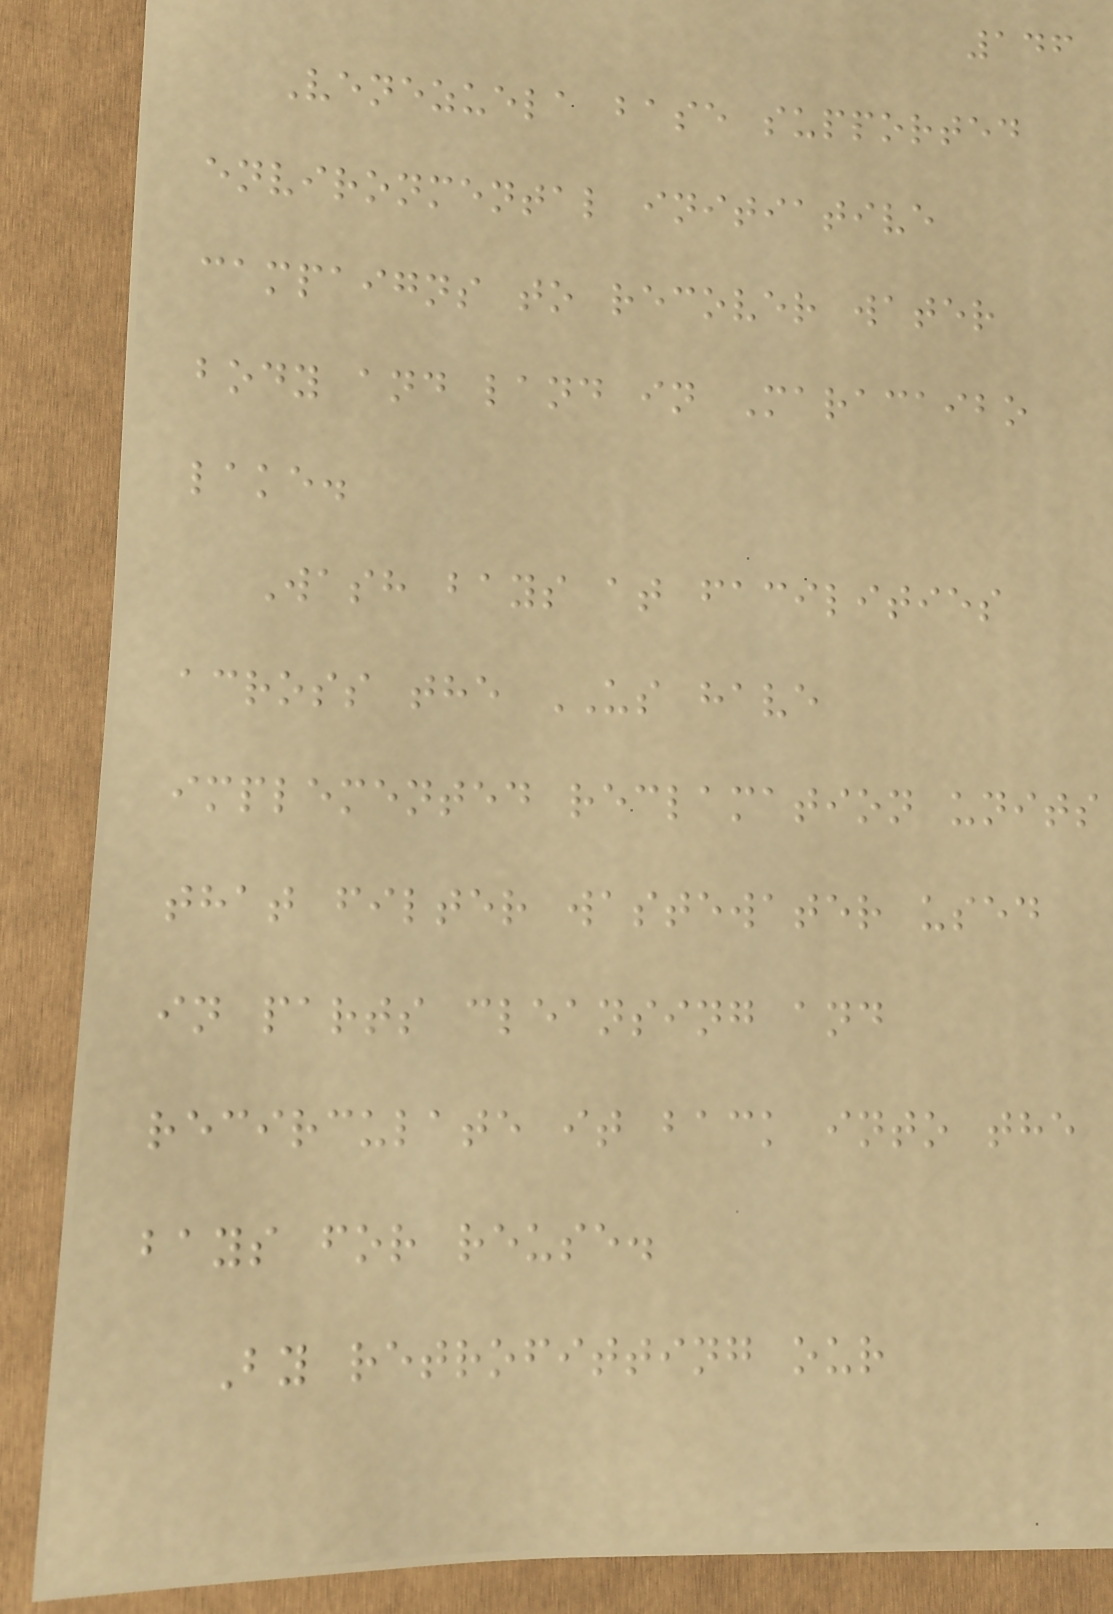146
Venezuela base supported
environmental initiative
campaigns to recover water
body and land in Maracaibo
lake.
Wash bays at facilities
across the US have
implemented reclamation units
that filter wastewater used
in parts cleansing and
recirculate it back into the
bays for reuse.
By retrofitting our
